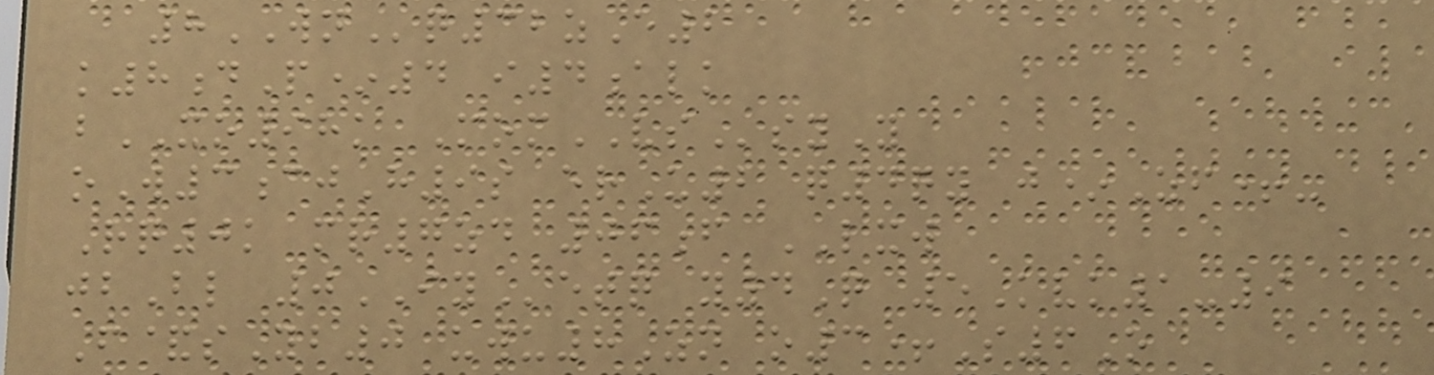8WNq32zE2
k8dP*4 i4alk
bXO98k MomVSsyY
oW3cjH9s erU2 q4qy j*Zf+-
Rq0k mr7zd 06f LXW
jbBl 0IYetq y4Q 5Kvk1-9
F&sYb0 uwu8Zn o3+S6O
